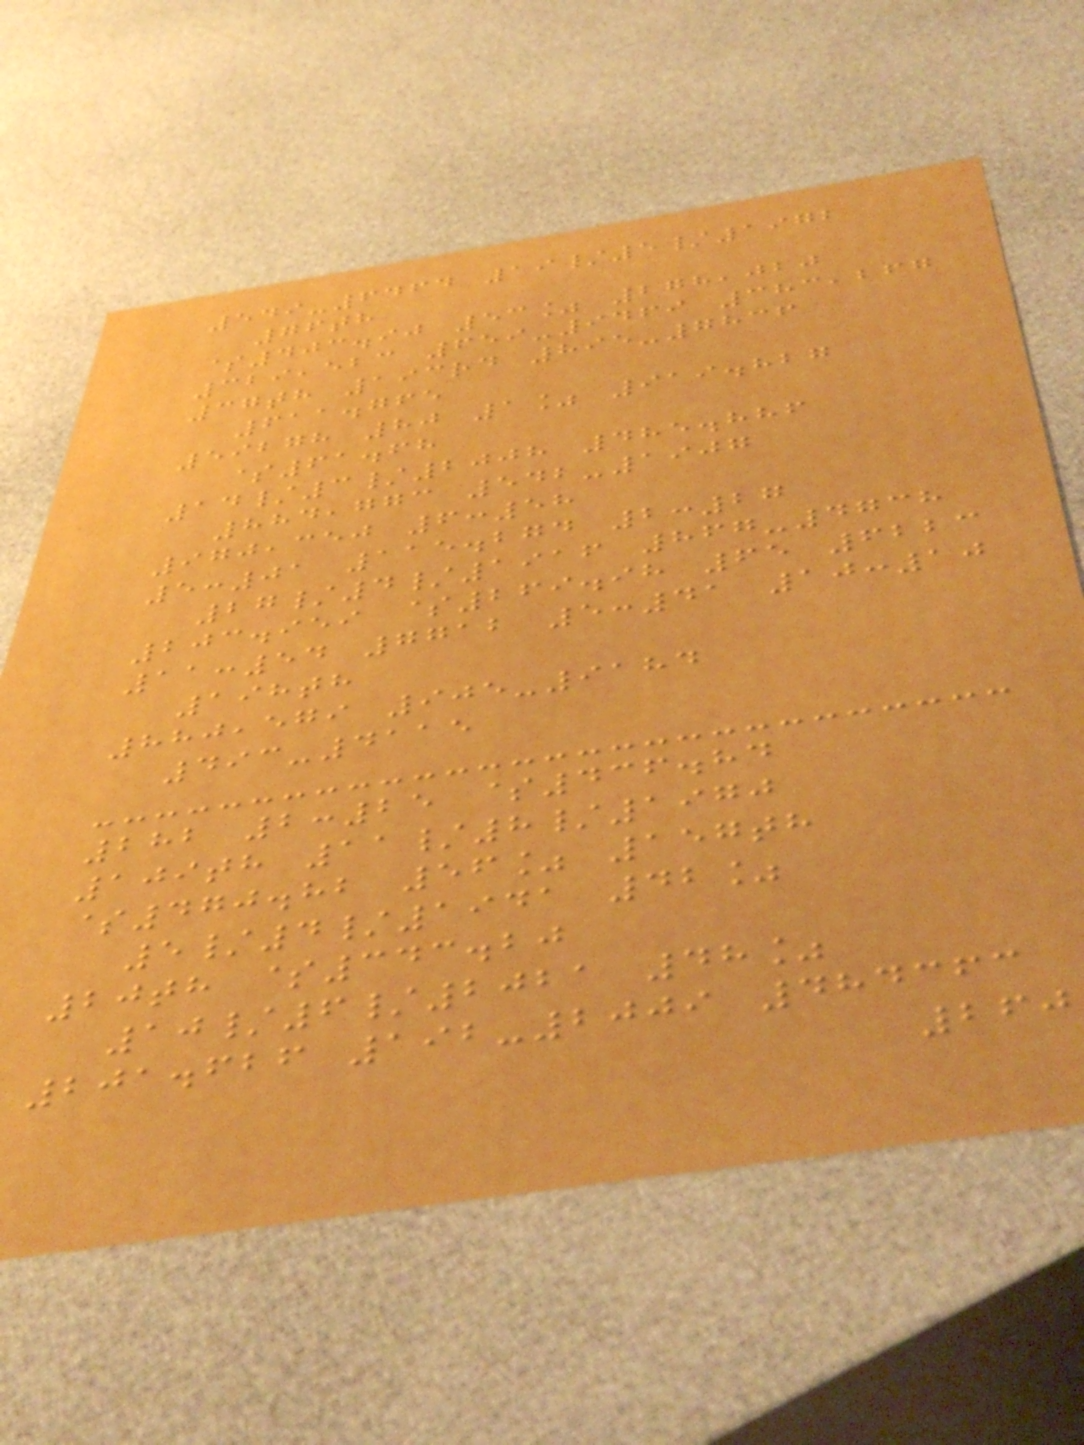549-6464 19/5/1972
76th
$403.90 53% 278,020
329,523 659-9469 383,267
37th 193rd 895-7836
611.765
59278 80 1% 919.827
$61.68
14/3/2008 485.886
884,773 542-1907
970,350 6:58
5:01 115.274 2:27
27/4/1916 867-4738
203.959 $269.98 65 6223
11:54 7712 5:41 10:10
198th
880,579 905-9184
493-4115
282 2:25 $436.84
109th 11/8/1970
$470.82 56% 157th
5/4/1941 42%
20th $343.20
10/6/2021 48%
201.626 192-2009 484363
260
